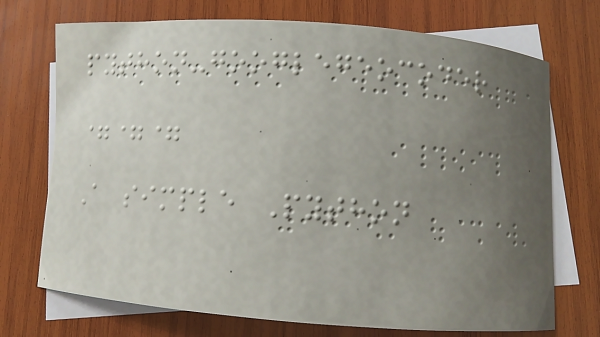python-googlegeocoder
===
A simple Python
